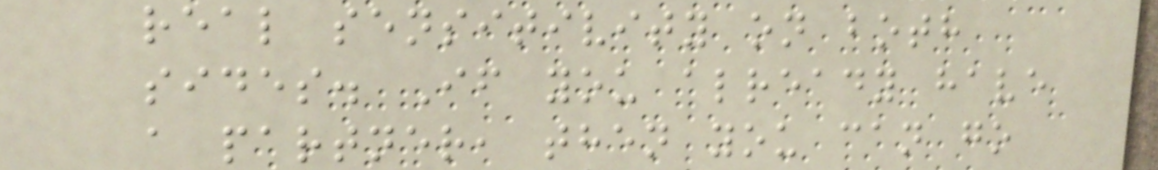real sensitivity on both
sides. If you already have
a partner, then you can go
